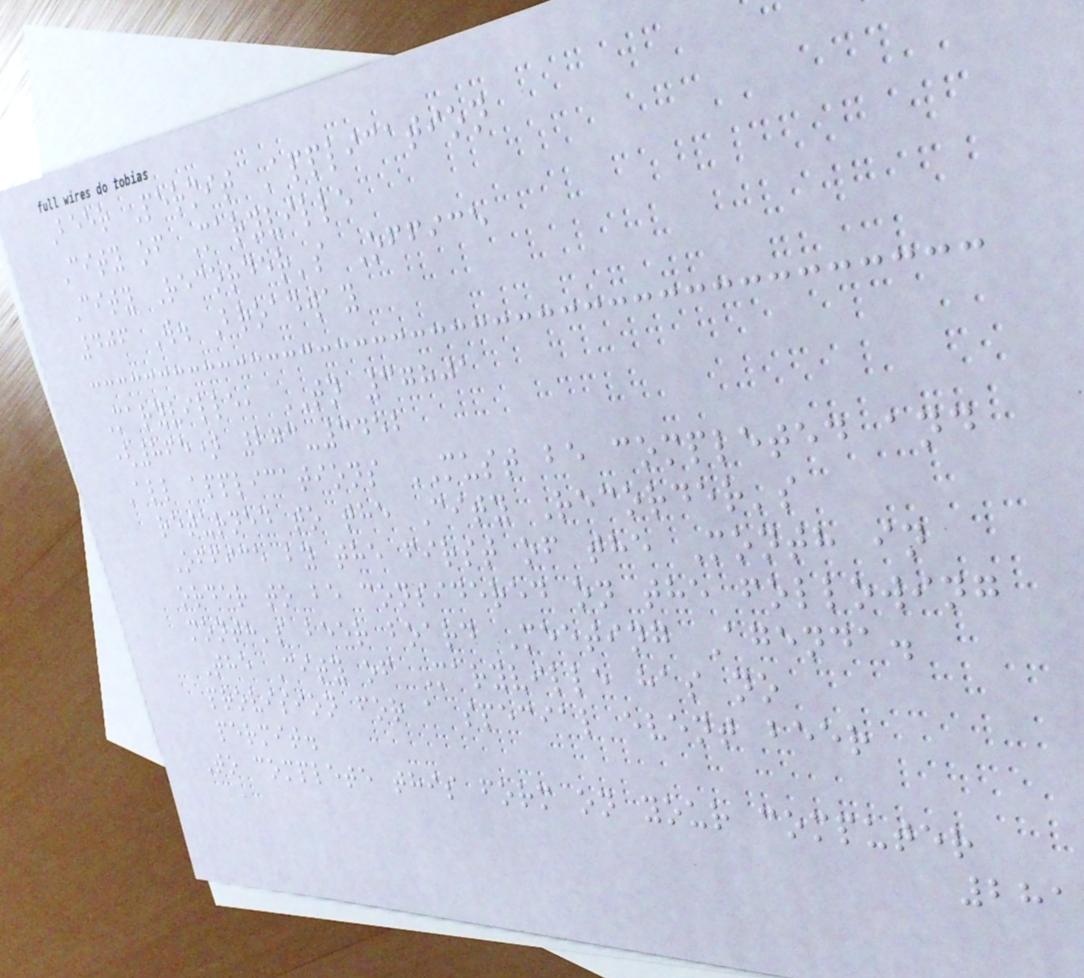Beer Permit Application
City of Maryville
City Recorder's Office
406 W. Broadway
Maryville, TN 37801
(865) 273-3452
All applications MUST be completed and
returned to the City Recorder's
Office by the first of the Month in
order to be considered on the following
month's beer board Meeting Agenda.
The City of Maryville has no
provision for a special event beer
permit.
To complete this form on your computer
281
